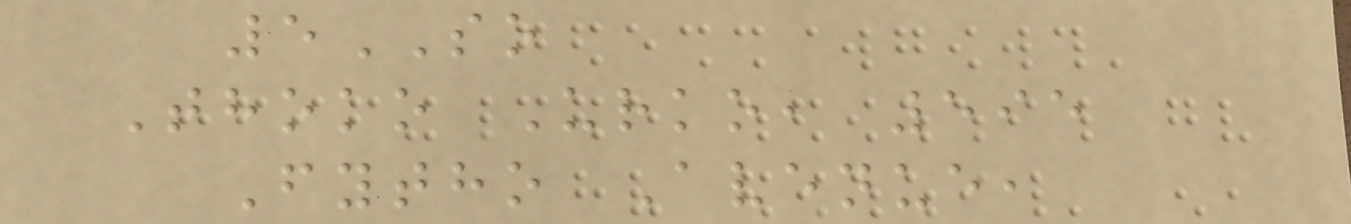5SO
Thoko Urko, 595
Fytho Avenue,
